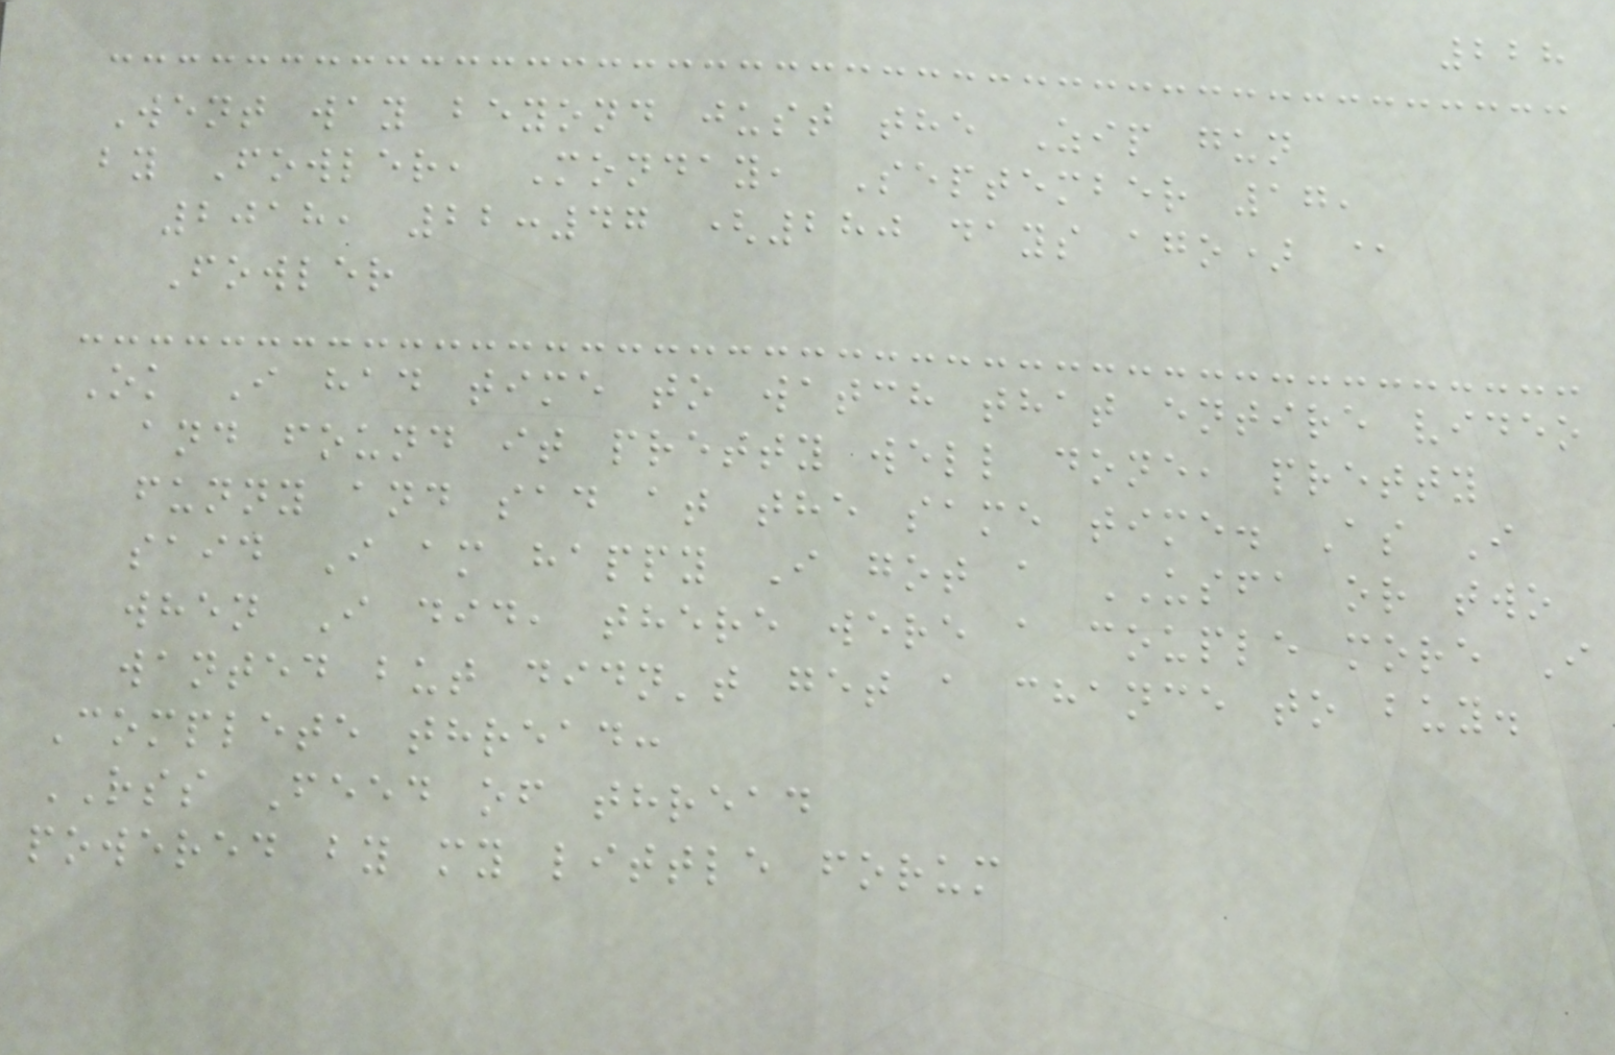228
Went way beyond just the Zip gun
by Fowler, Monday, September 17,
2018, 22:47 (280 days ago) @
Fowler
Ok I had time to watch that entire video
and found it pretty well done, pretty
funny and sad at the same time. As I
said I am happy I got a USFA or two
when I did, there were a couple more I
wanted but didn't get a chance to buy.
Complete thread:
RSS Feed of thread
powered by my little forum
